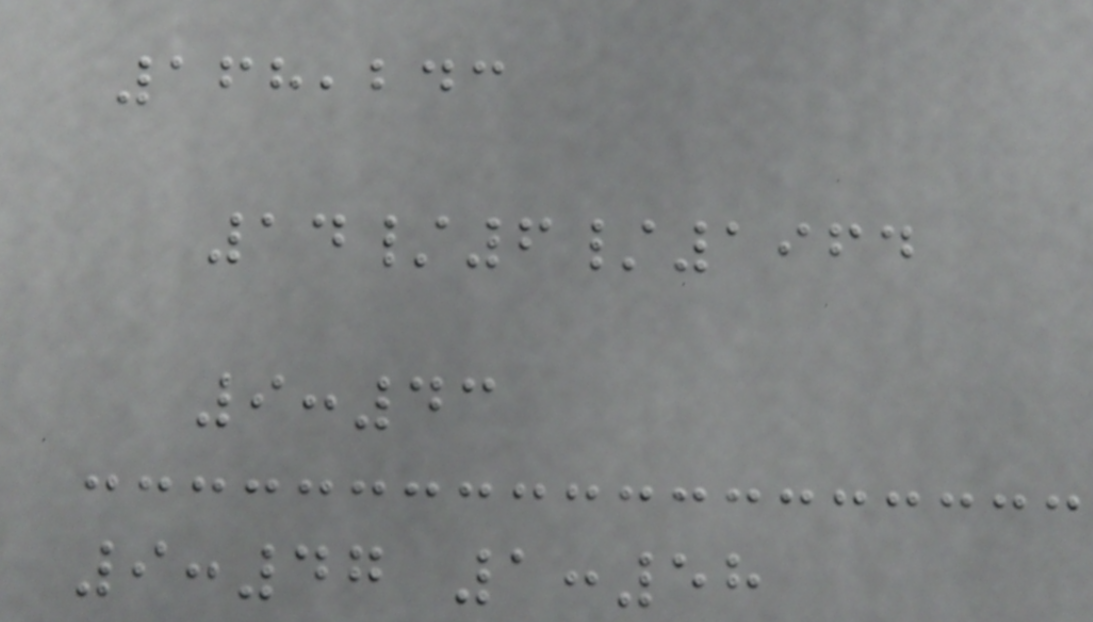168,243
14/6/1964
9:43
9:47 1:58
